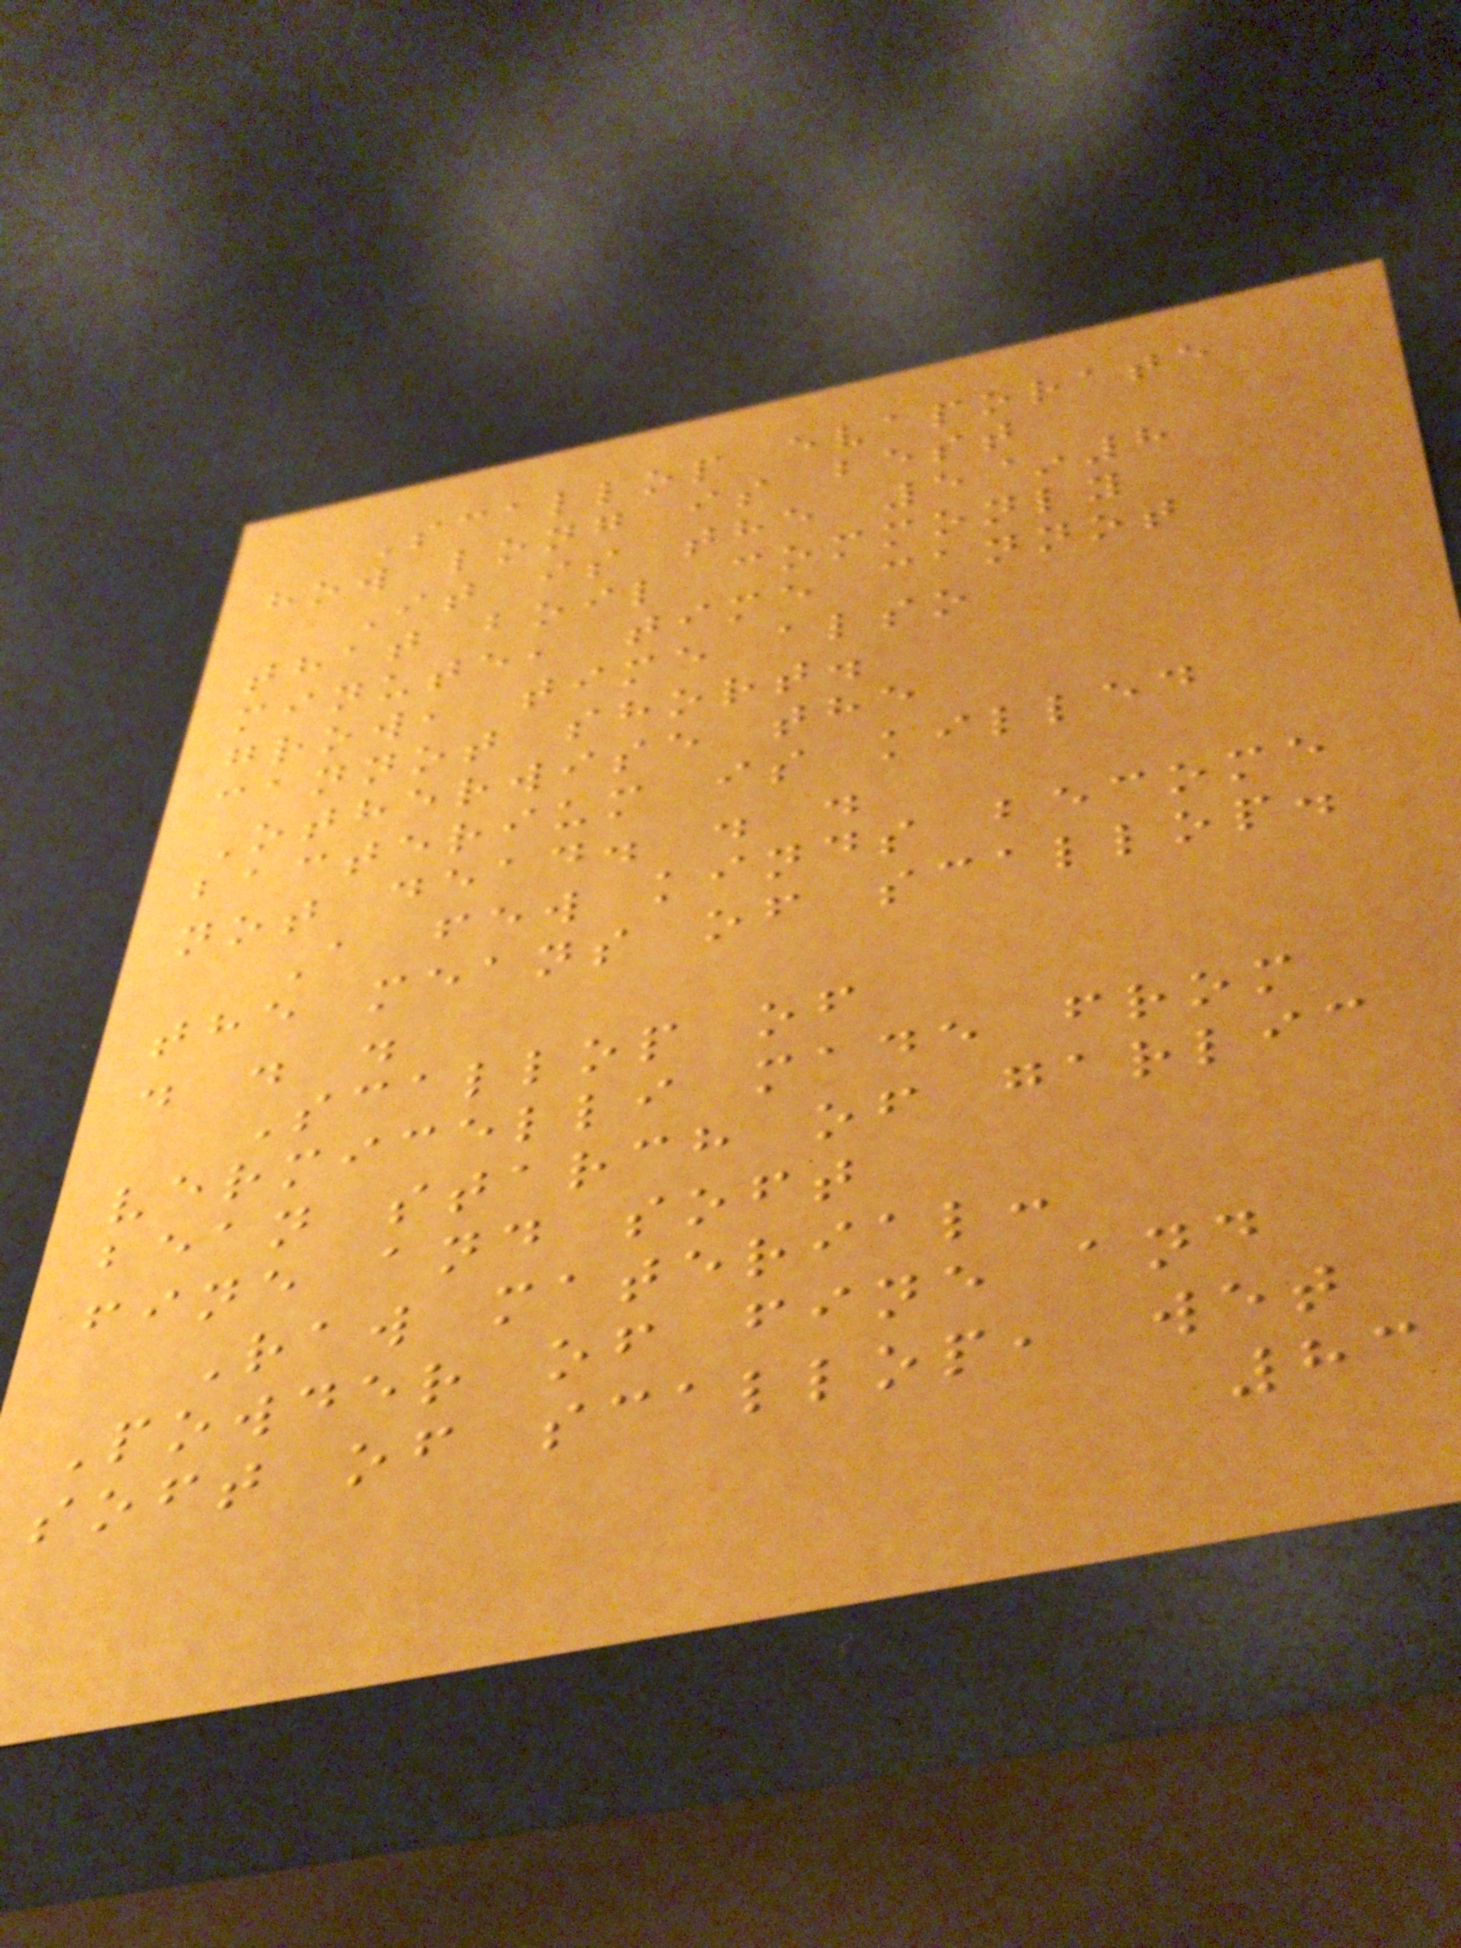Scallop evaporate
how long is best
It is the 5~8
that boil commonly
minute, time cannot
grow, time also
cannot short.
Otherwise the
bacterium is killed
not dead. . .
A few kinds become
the means of scallop.
. . .
Scallop of
vermicelli made from
bean starch of garlic
fine and soft
Raw material:
Powder of fine and
soft of scallop, wet
83
